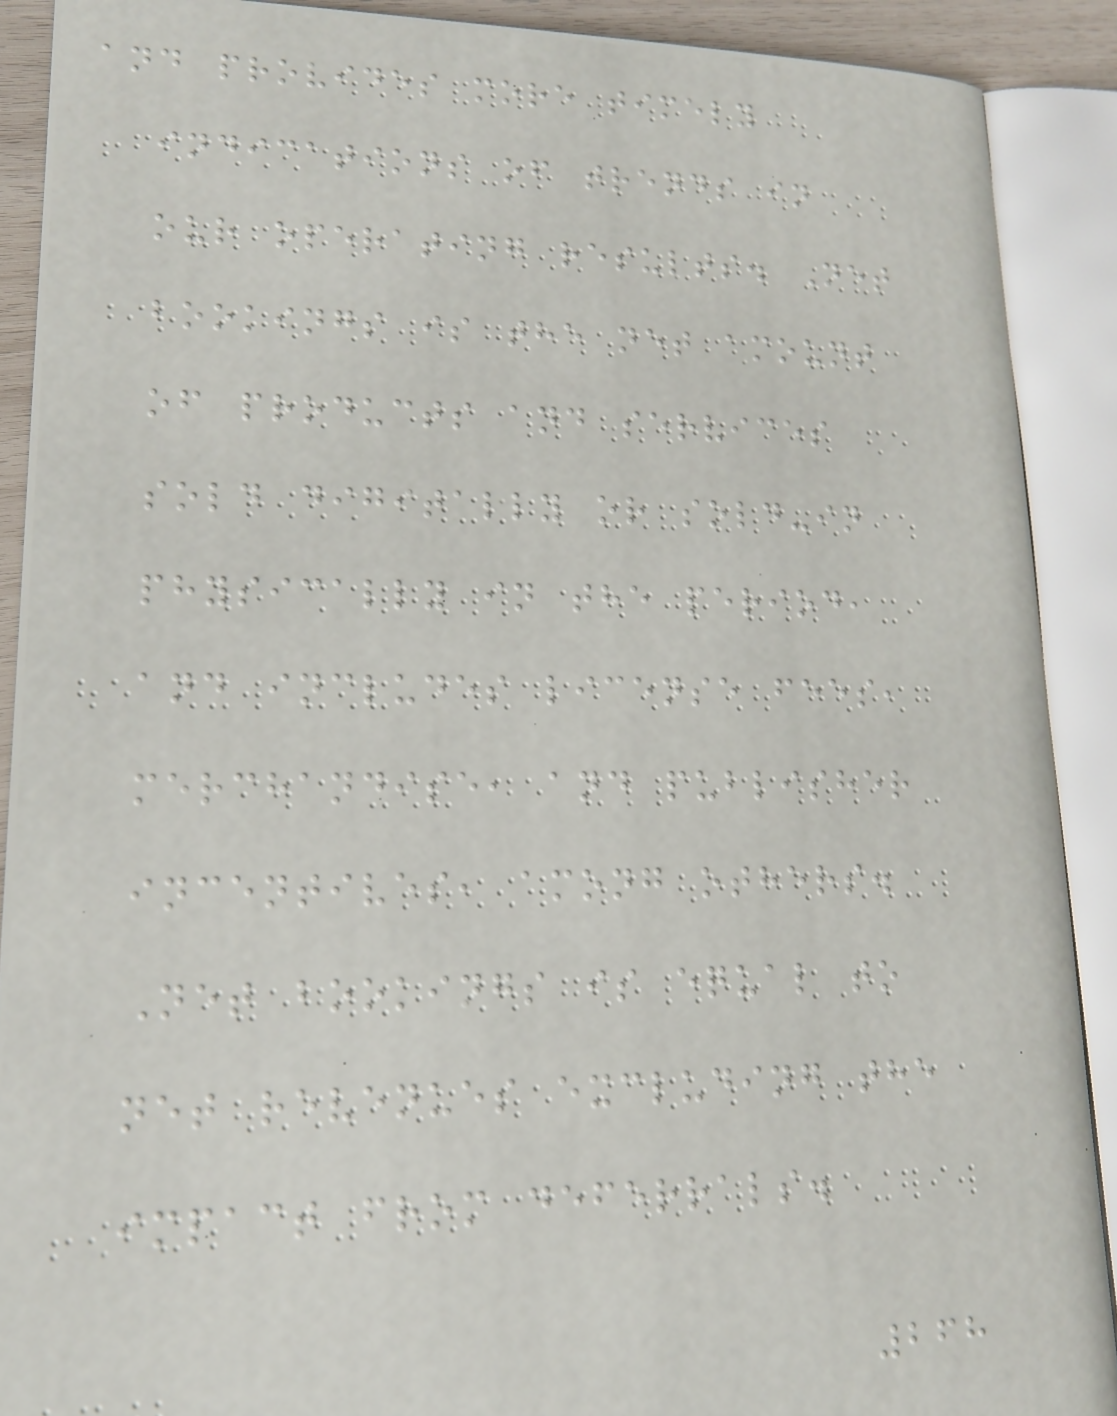and provides more timely
indications of trends in
our operating results. Net
bookings is the net amount
of products and services
sold digitally or sold-in
physically in the period,
and includes license fees,
merchandise, and publisher
incentives, among others.
Net bookings is equal to
net revenues excluding the
impact from deferrals.
268
